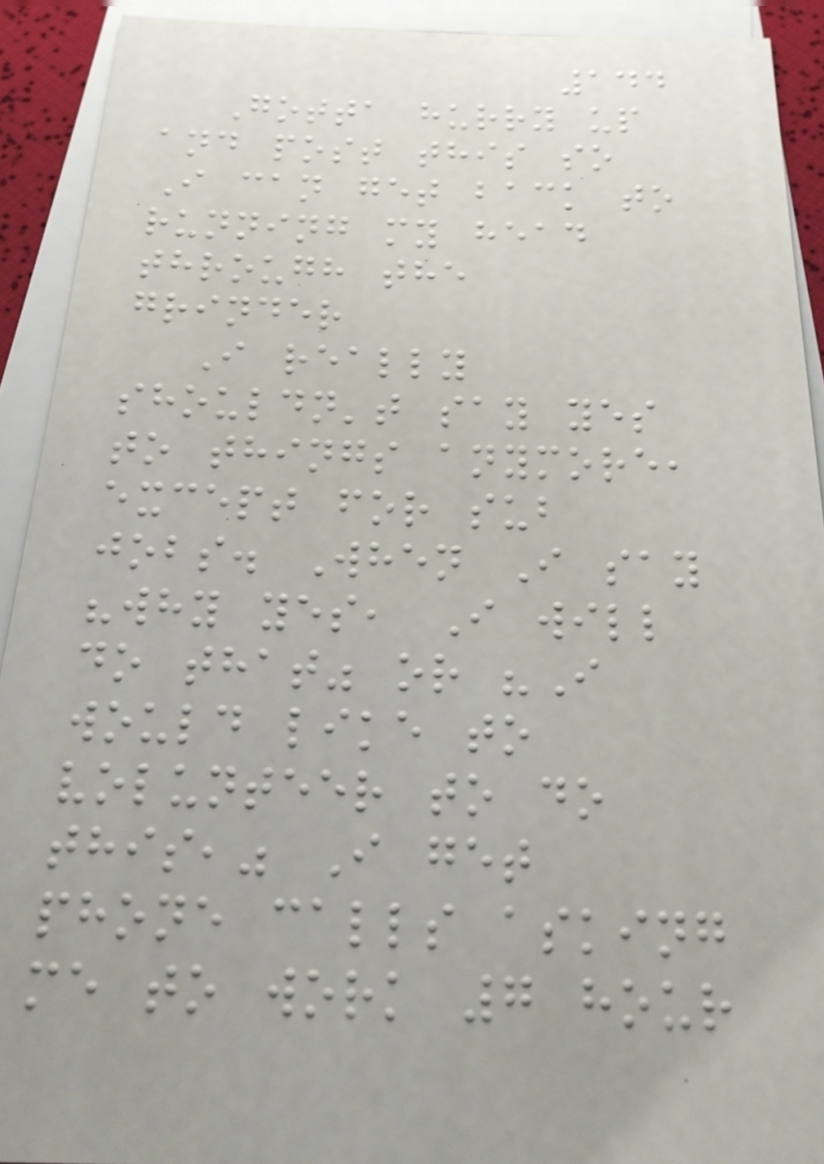144
Gotta hurry up
and post this so
I can get back to
running my head
through the
grinder
I really
shouldn't say yes
to things anymore,
except for sub
jobs. When I say
"why yes, I will
do that" or "I
would like to
volunteer to do
this," I get
phone calls asking
me to work 7 hour
